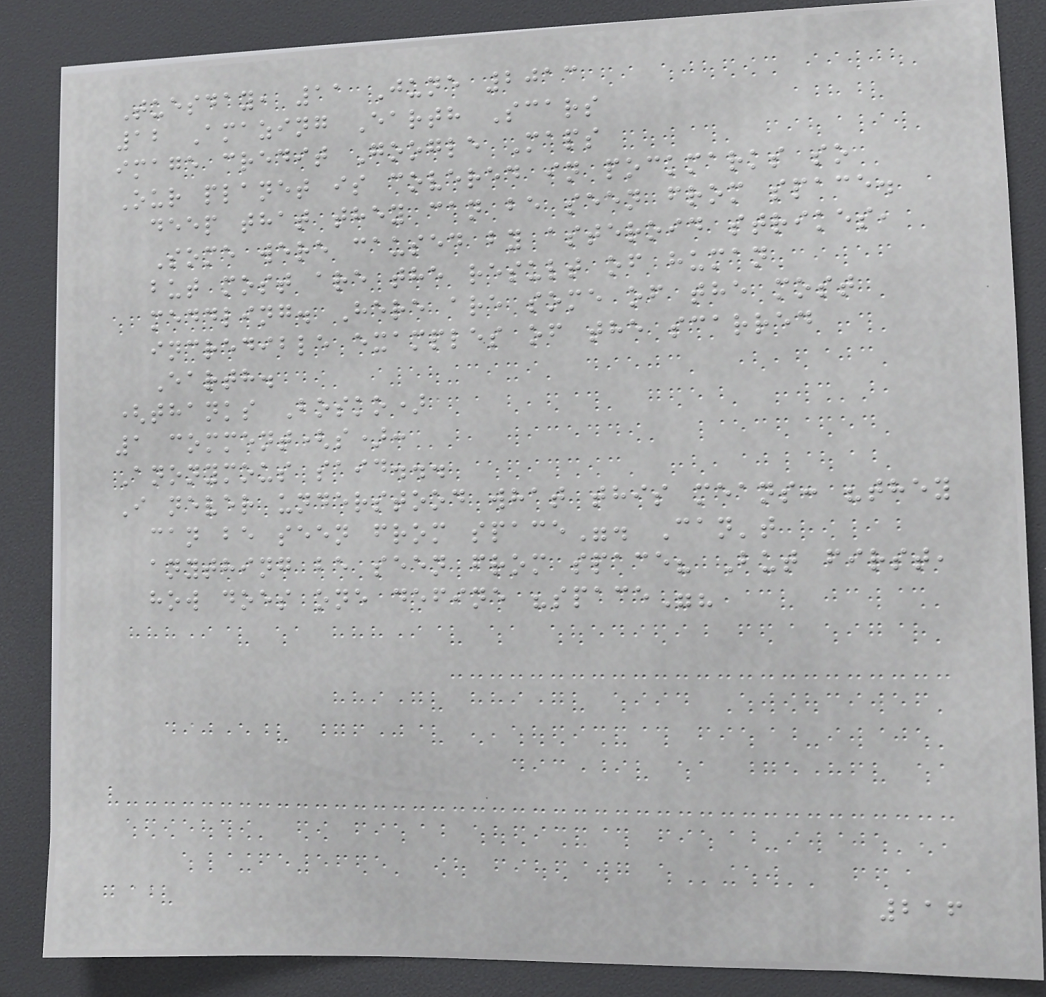Tuesday, 11 June 2013
12 Amazing Earth Scars
image credit Google Maps
Our planet is covered in pockmarks so
deep that they can be seen from space.
Some were caused by asteroid strikes,
but most are the result of human
meddling. Here are some of the most
incredible examples of the scarred
Earth.
(thanks Bosko)
1 comment(s):
Anonymous said...
I never understood what this means: "they
can be seen from space". Can't
anything be seen from space? But first,
how does one define "space"?
216
